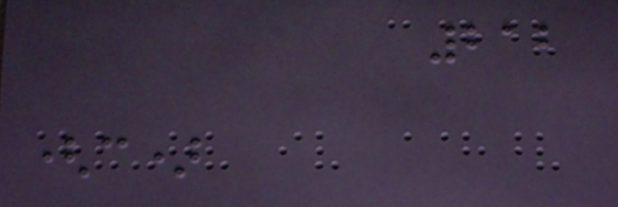212
(c)
